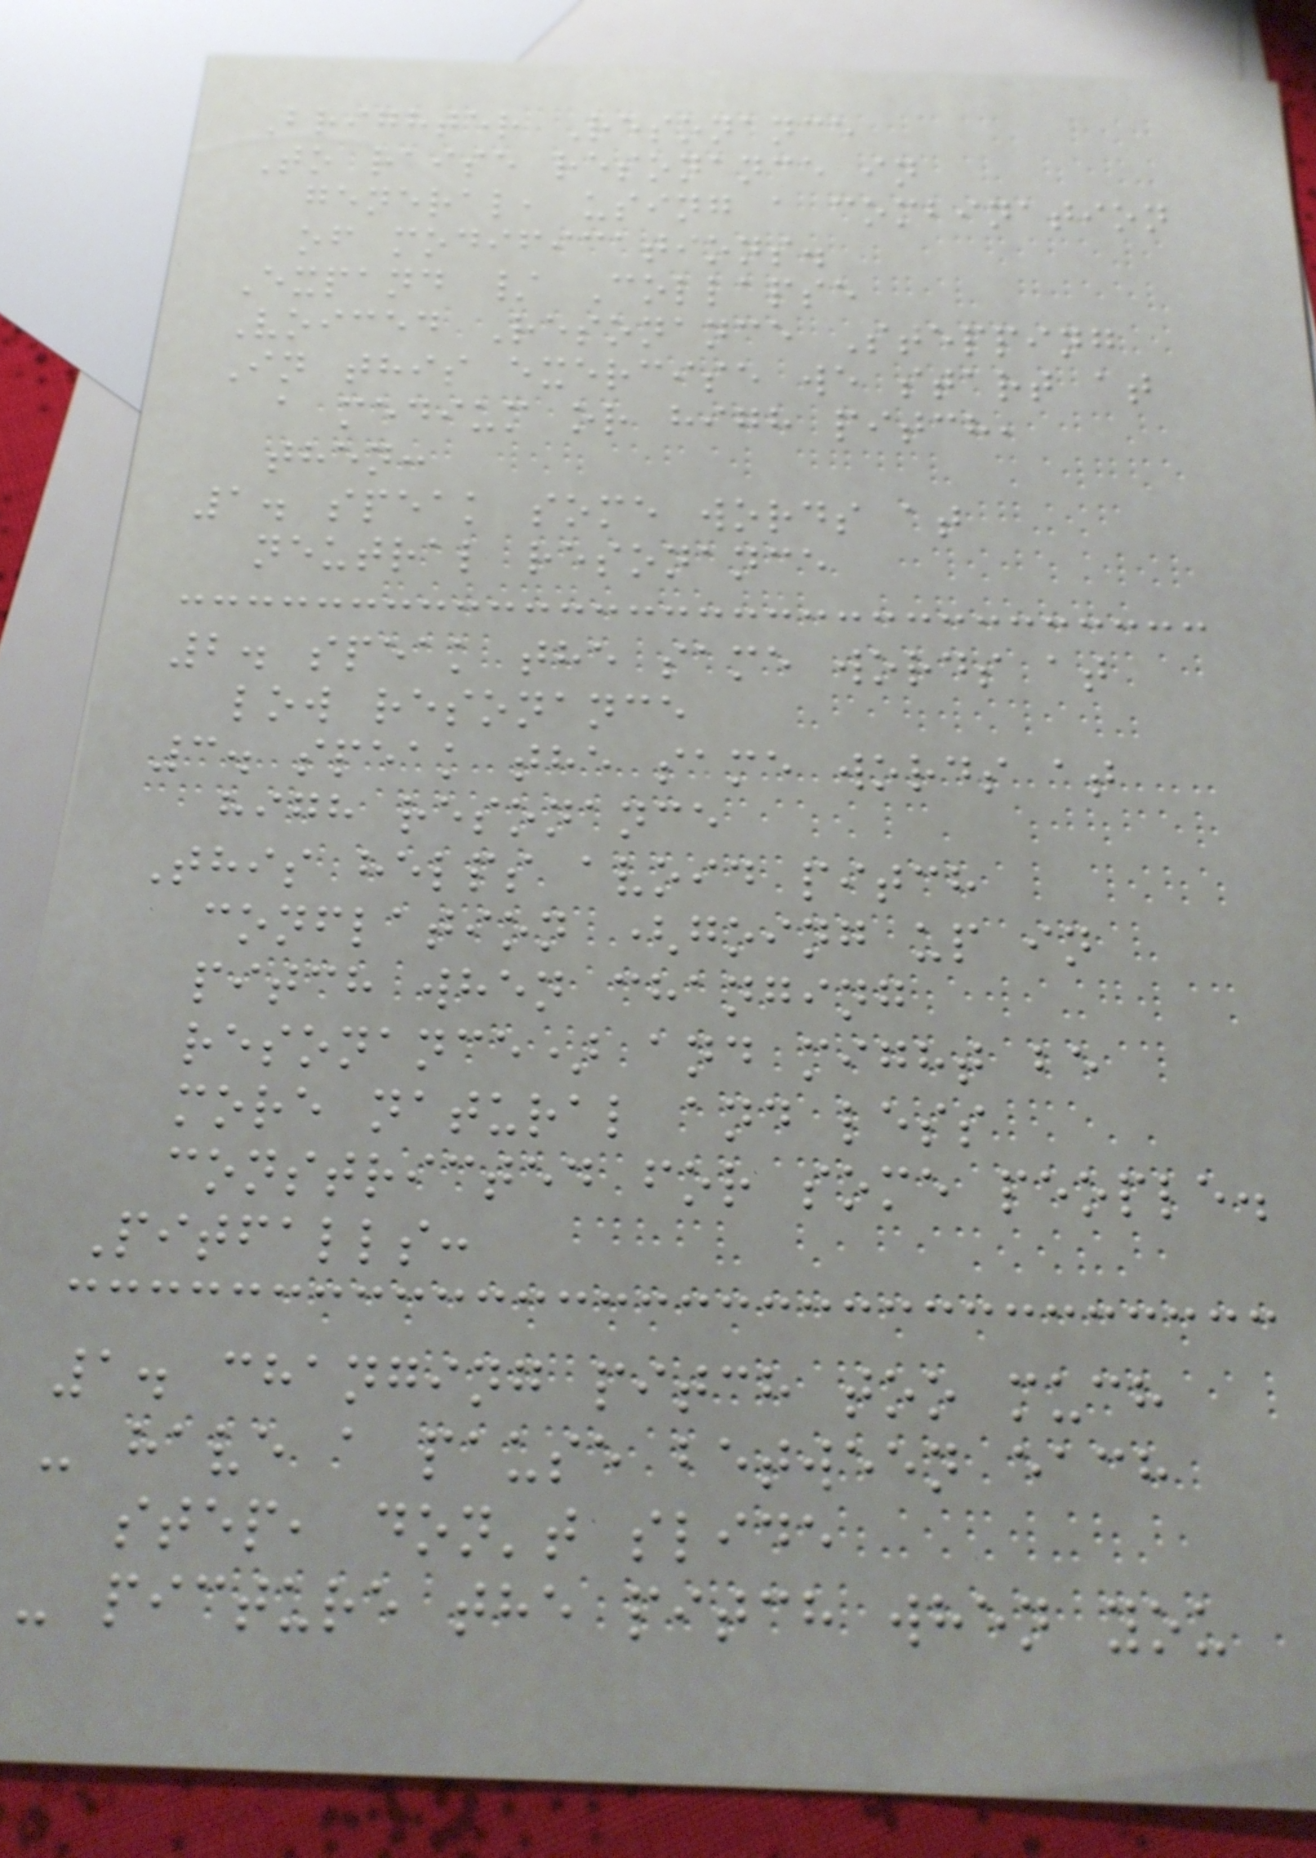Brighter Resonance
To raise resonance in
general, using a combination
of modifications.
Expand / Collapse
Voiced Resonance Stepping
In this exercise we start at
a medium or high pitch,
then:
1. speak some words at
neutral resonance
2. speak the same words at
low resonance
3. speak the same words at
high resonance
This helps avoid pitch
conflation (going up in
pitch when changing
resonance) and might be
more natural and less
constricted for some people.
Pitfalls:
1. changing pitch too much
- have a pause between each
step, don't slide
- picture the pitch when you
